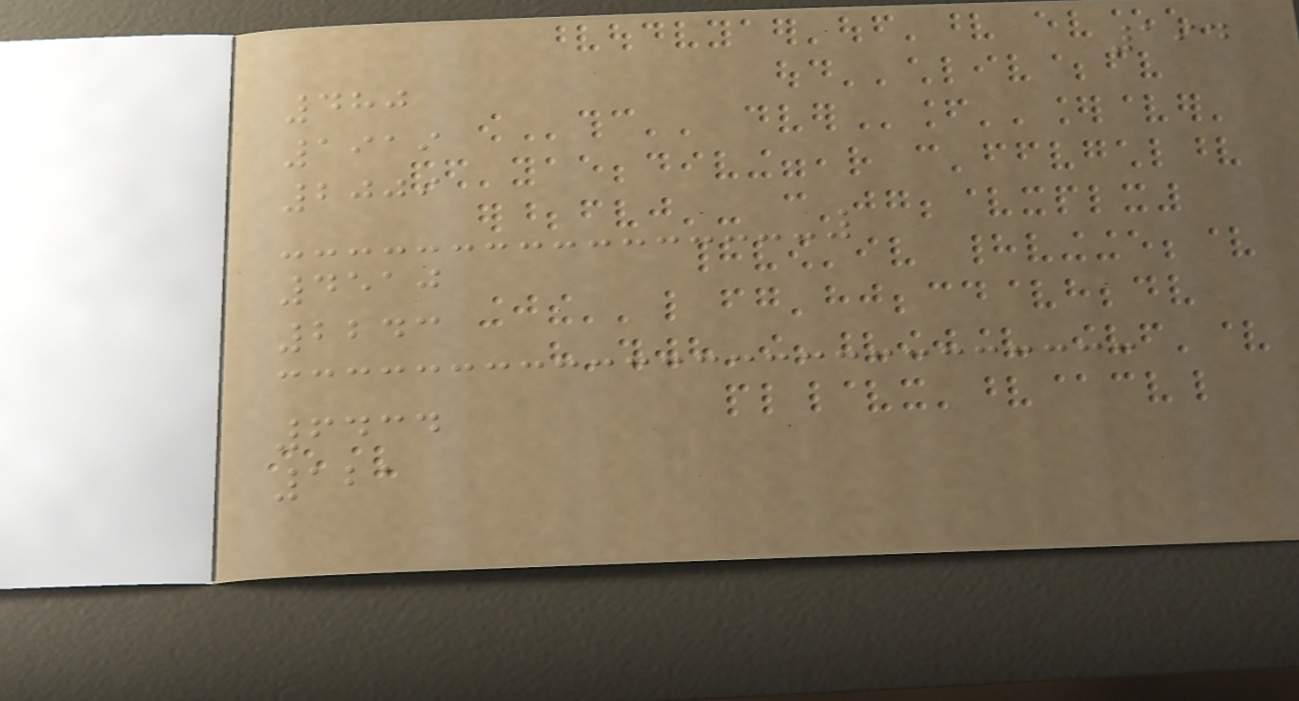194
480
1919
2009
4510
2243
6434
121
